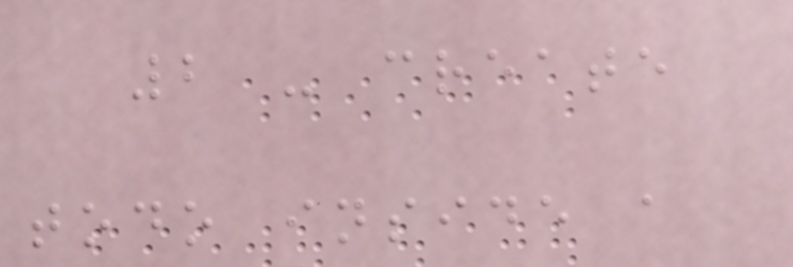2 - create
todo inside a
